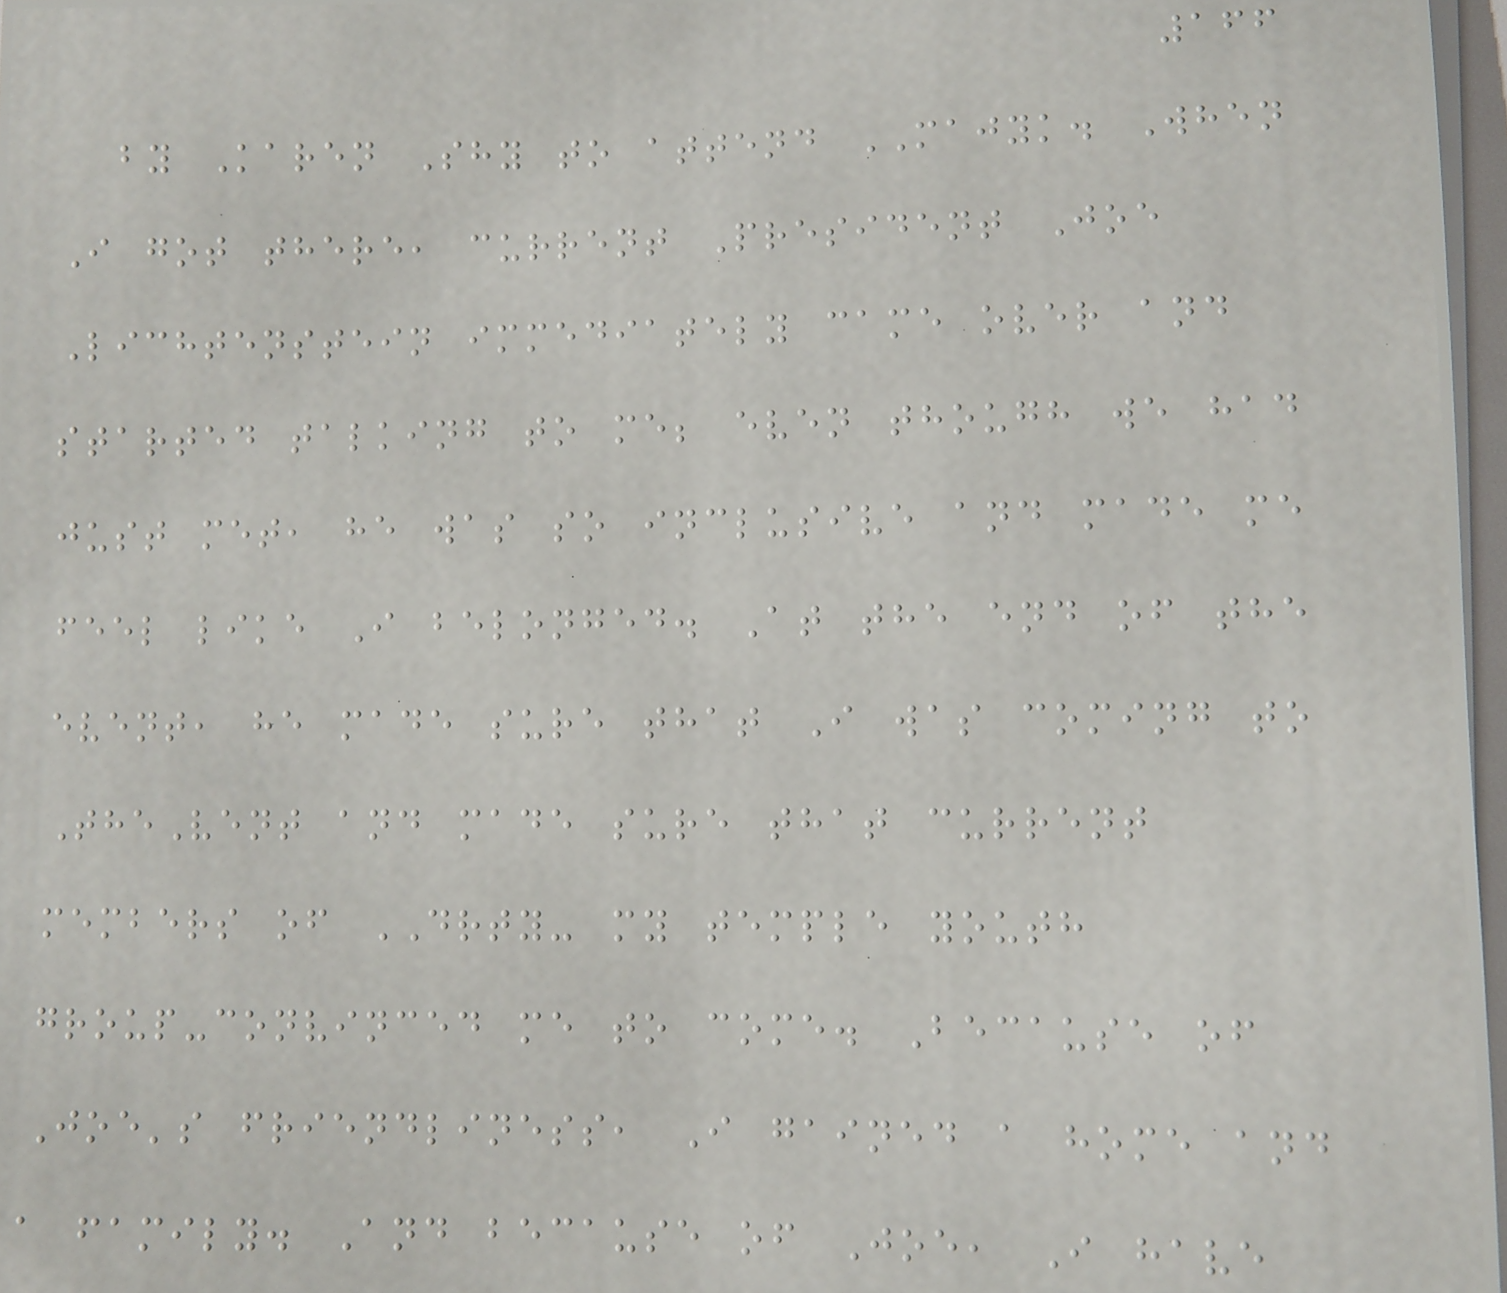166
by Karen Shy to attend MAJYK. When
I got there, current President Joe
Lichtenstein immediately came over and
started talking to me; even though we had
just met, he was so inclusive and made me
feel like I belonged. At the end of the
event, he made sure that I was coming to
TheVent and made sure that current
members of DRTY- my temple youth
group-convinced me to come. Because of
Joe's friendliness, I gained a home and
a family. And because of Joe, I have
